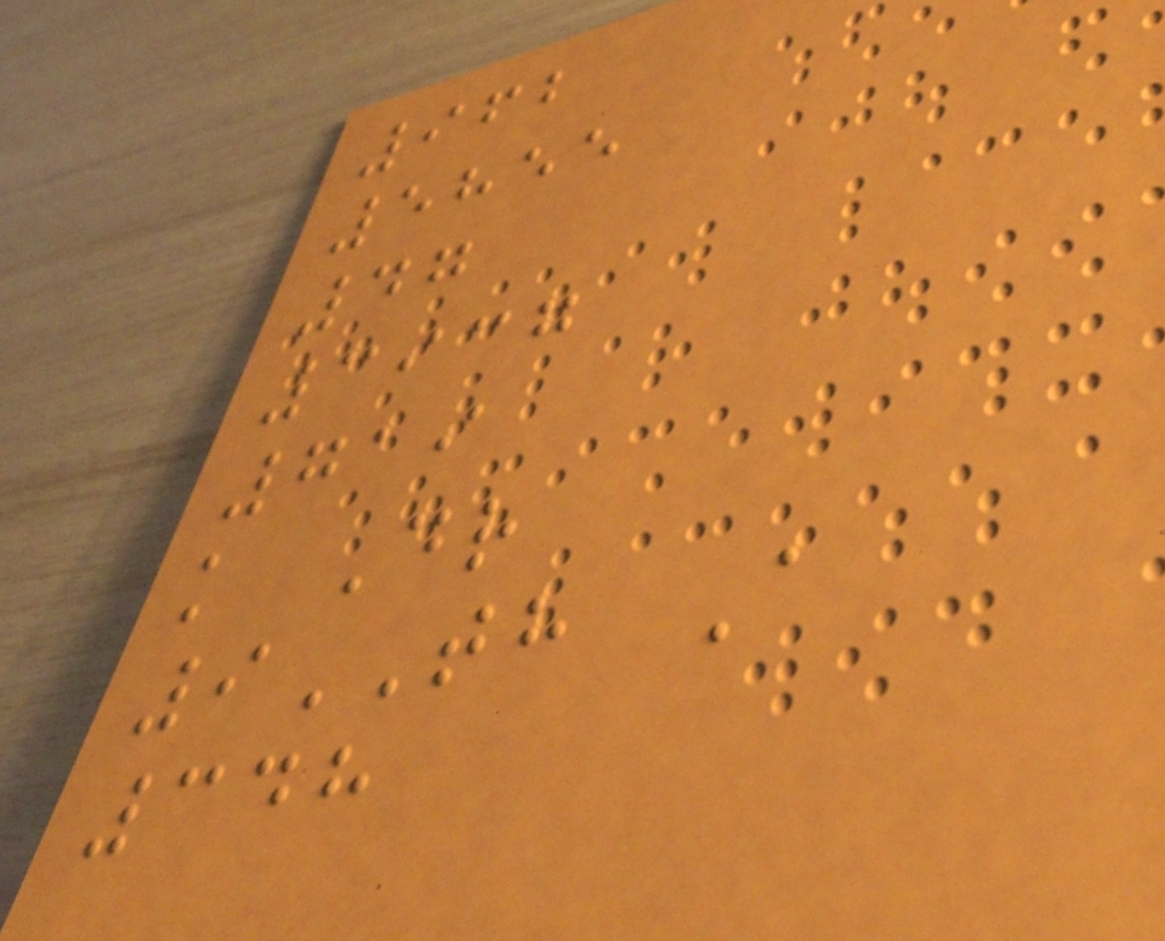962
5855
47
3937
719
k Dr
9TH A
348
